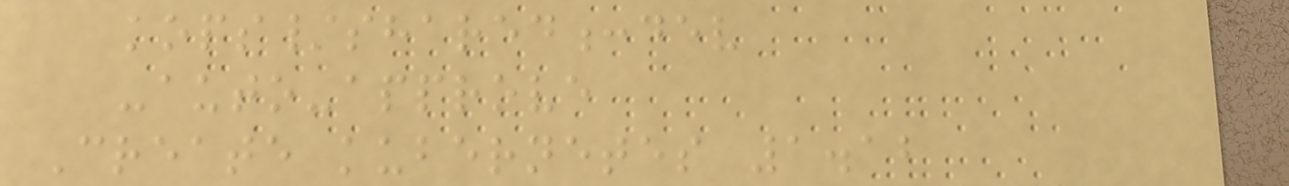kops/shared:dev
-auto-approve
Create kubernetes 1.12
